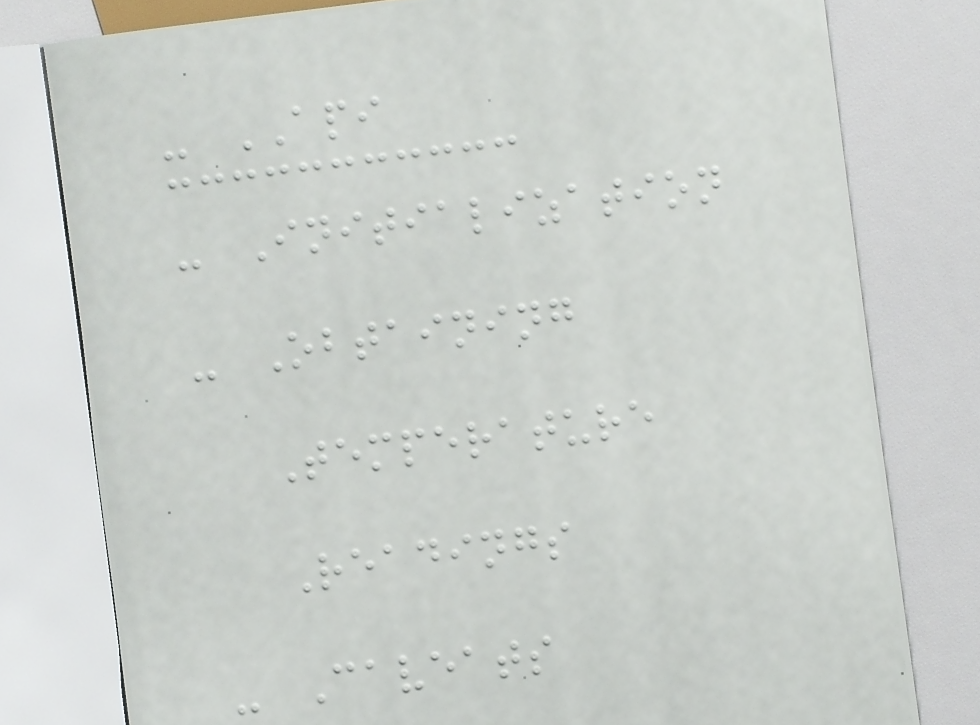- API
- Initialization
- Obtaining
Temperature
Readings
- Caveats
